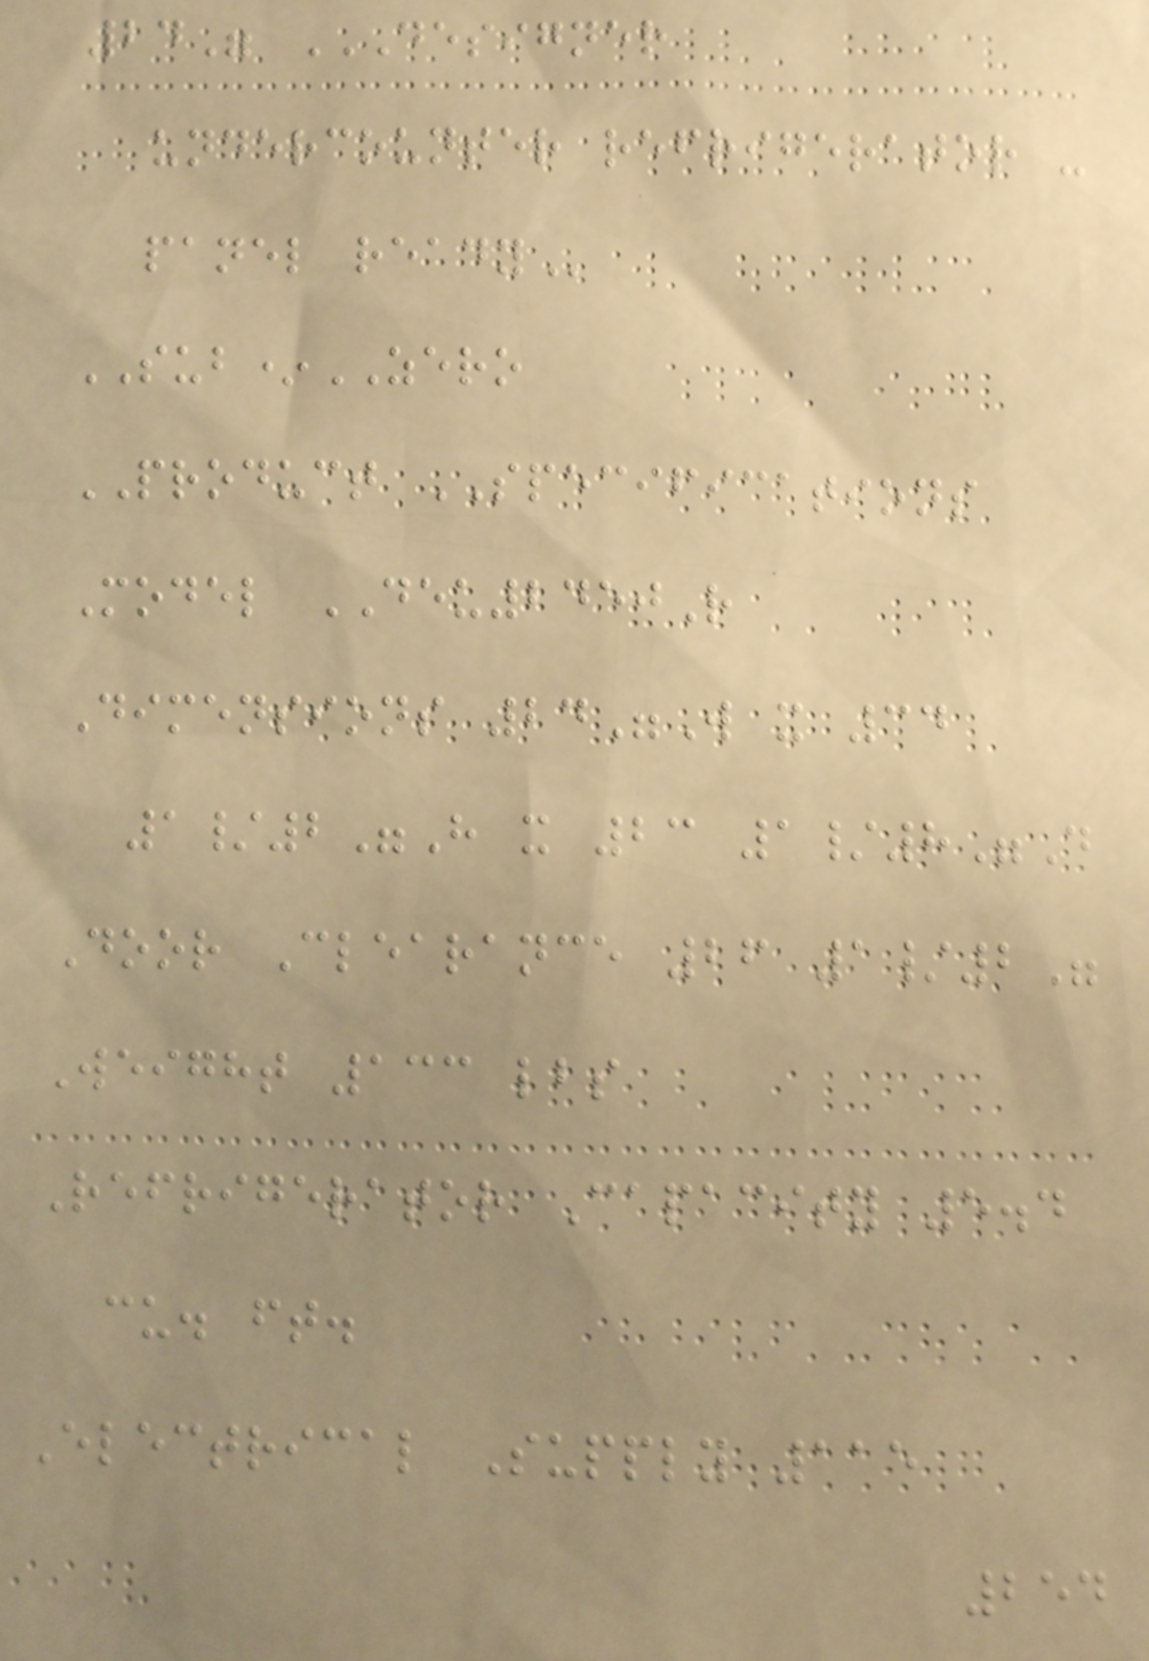24" DESIGNER
UNDERCOUNTER REFRIGERATOR -
PANEL READY
SUB*ZERO
PRODUCT SPECIFICATIONS
Model DEU2450R
Dimensions 24"W x 34
1/2"H x 23 1/8"D
Door Clearance 26 1/2"
Weight 133 lbs
Refrigerator Capacity 5.4
cu. ft.
Electrical Supply 115
254
